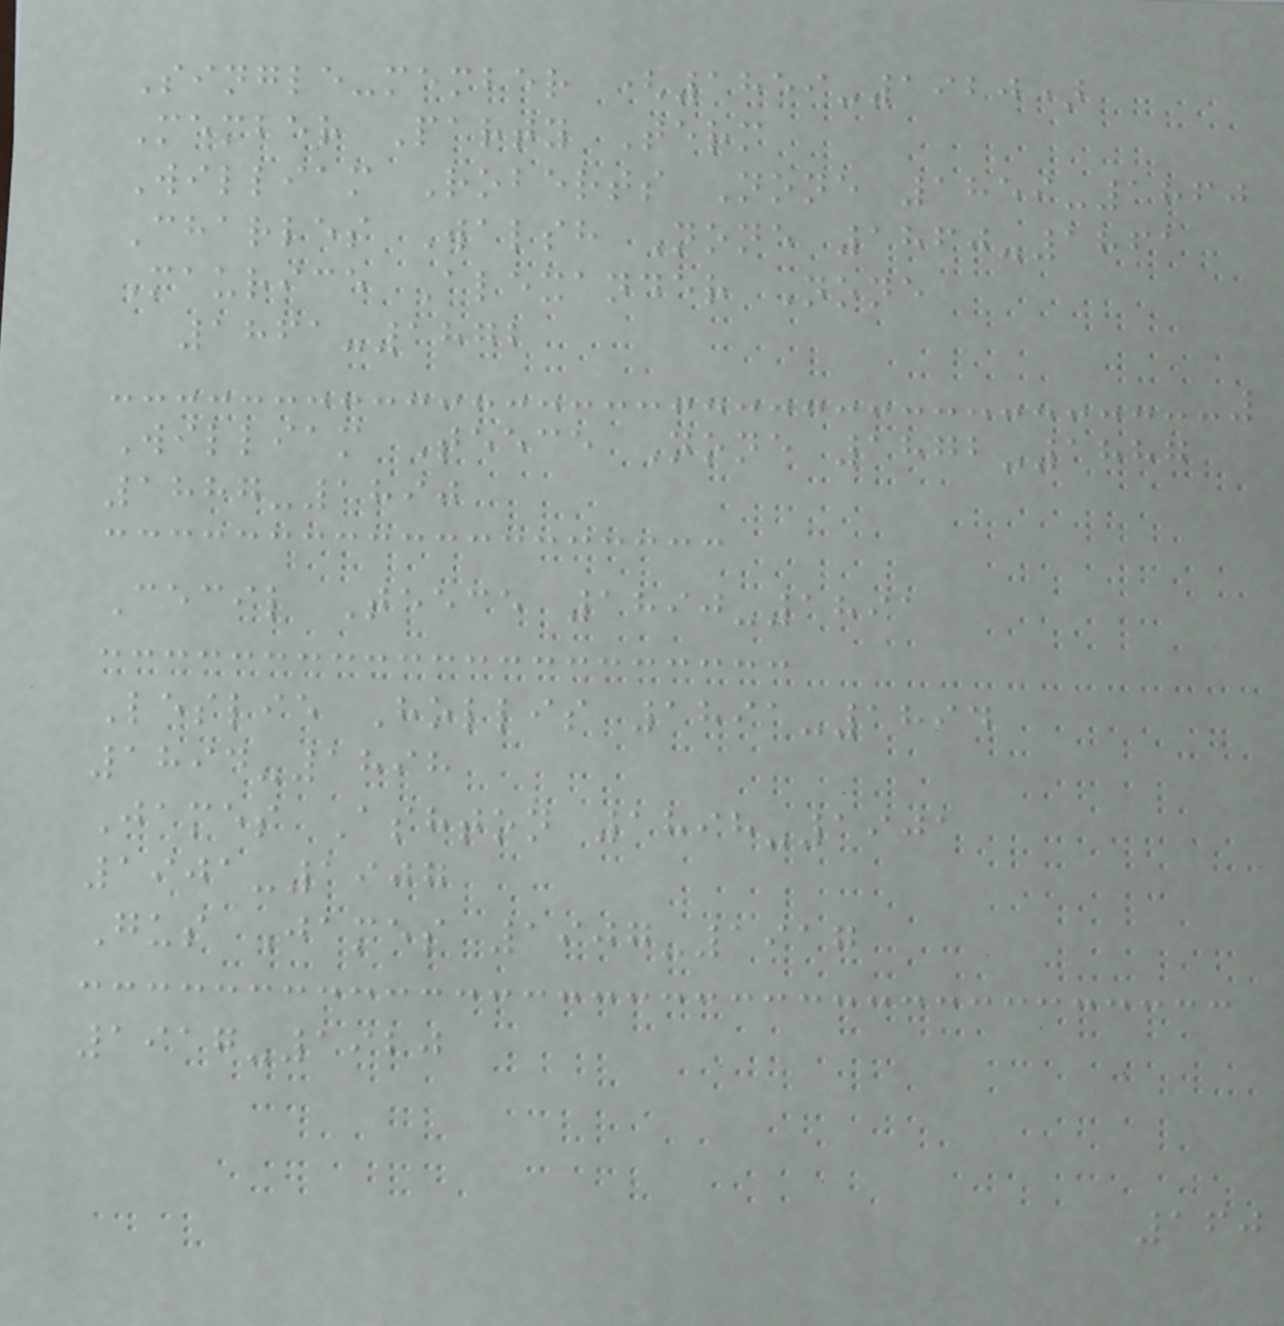Single-member (1859-1920)
Member Party Term
William Roberts None 1859-1860
Charles Walsh None 1860-1861
Maurice Alexander None
1861-1872
William Teece None 1872-1887
1887-1890
Cecil Teece 1890-1891
Leslie Hollis 1891-1894
1894-1898
James Ashton 1898-1901
1901-1907
Gus James 1907-1917
1917-1920
160
